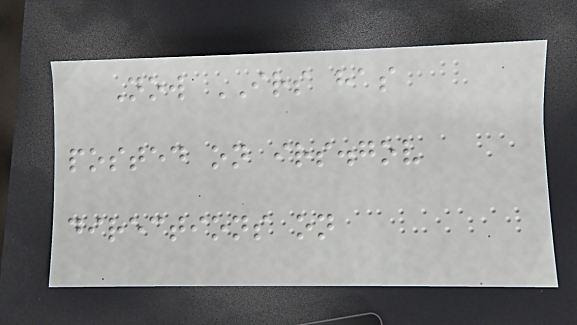Now IRS has
posted on irs.gov
directions on
